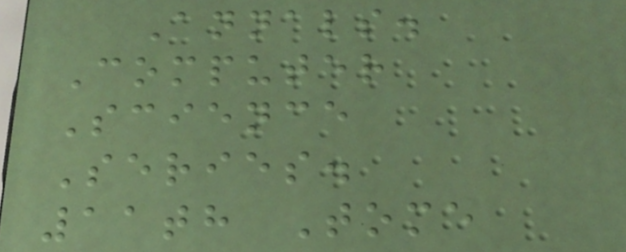Annals.
Computer
Science
Series.
11th Tome
